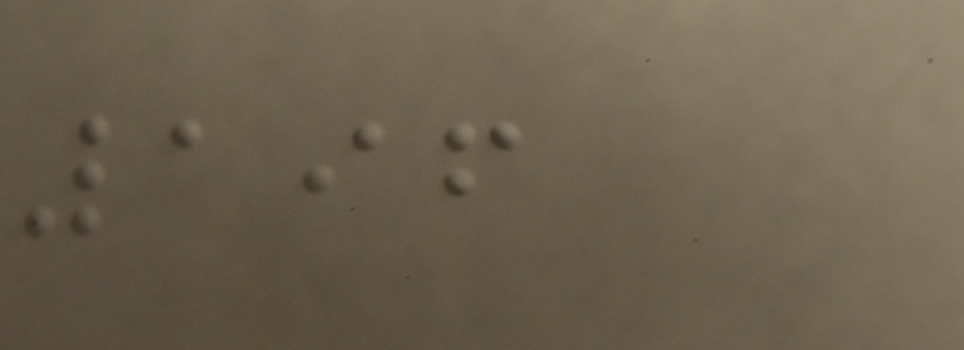196
